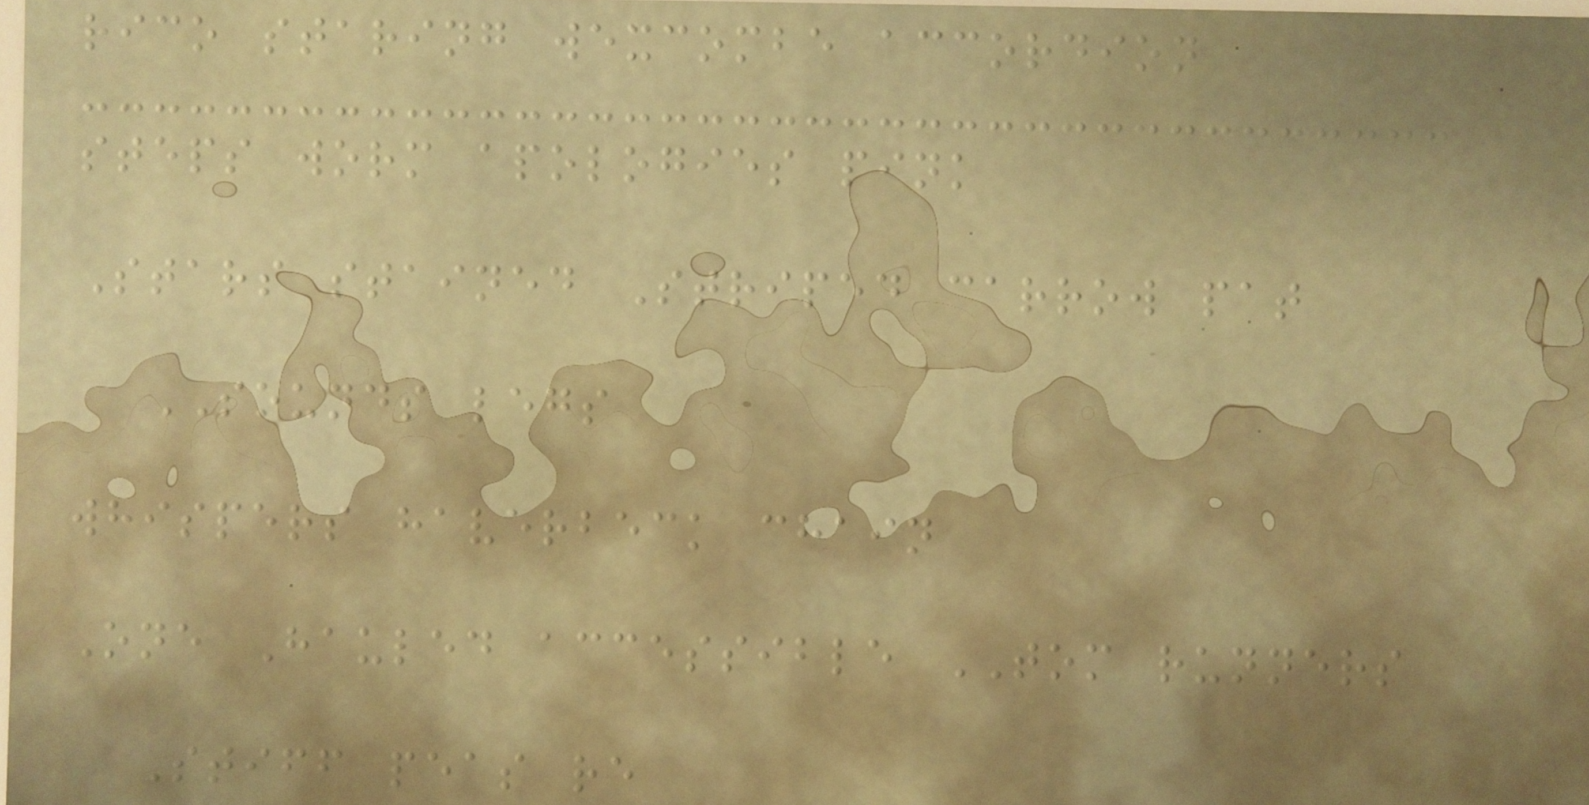rico staring wexcombe accordion
steps worm apologies pink
Stars stained Striped carrow pat
SOUNDS legs
whispers haverbeck chain
One Hauled accessible TOM runners
Stiff peas re
